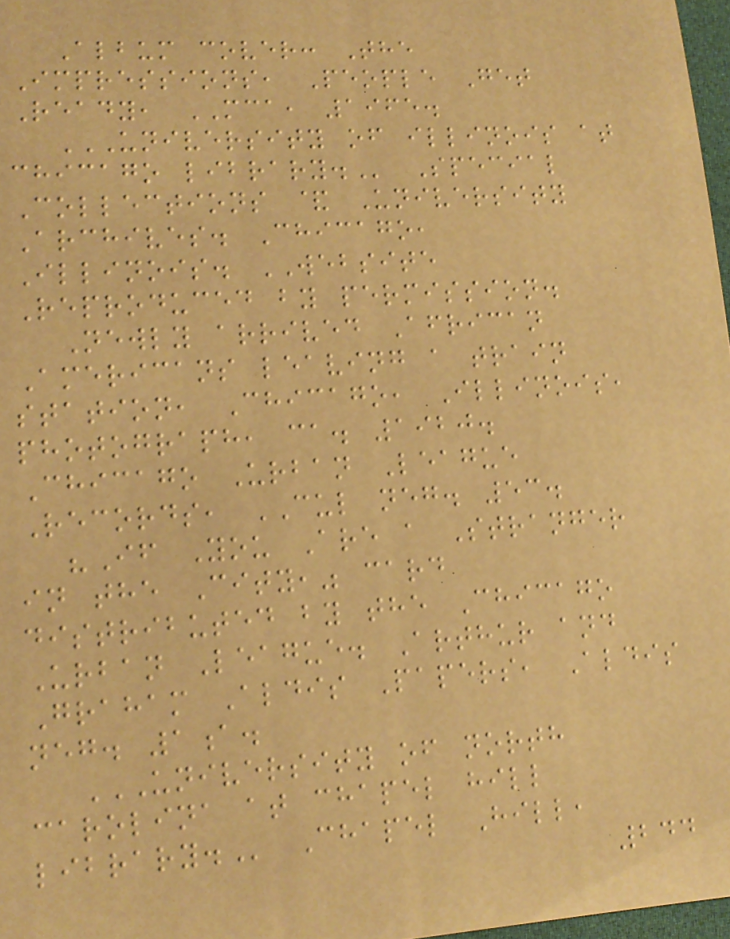Album cover: The
Impressions, People Get
Ready, MCA, 1965.
UNIVERSITY OF ILLINOIS AT
CHICAGO LIBRARY. Special
Collections & University
Archives. Chicago,
Illinois. WEBSITE
Reproduced by permission.
Newly arrived African
Americans leaving a train
station, Chicago, Illinois,
photograph, ca. 1920.
Chicago Urban League
Records, CUL neg. 53.
"If You Are a Stranger
in the City," card
distributed by the Chicago
Urban League. Arthur and
Graham Aldis Papers, Aldis
neg. 1a.
UNIVERSITY OF NORTH
CAROLINA AT CHAPEL HILL
LIBRARY. Chapel Hill,
244
